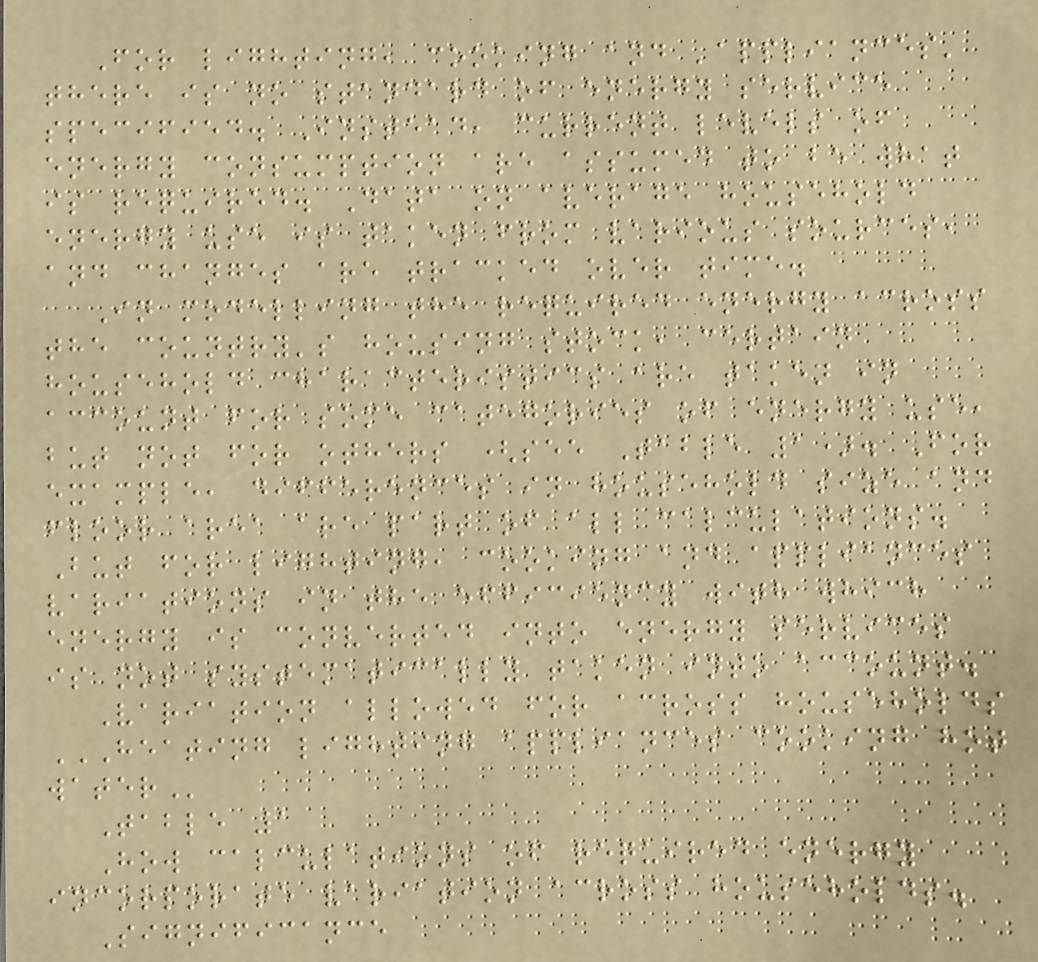For lighting, cooking and 'appliances'
there is no standard of energy service
specified. Instead, current levels of
energy consumption are assumed to be what
is required. Data on average household
energy use is taken from various sources,
and changes are tracked over time.
In modelling the required energy across
the country's housing stock, certain
household characteristics are taken in
account for some categories of energy use,
but not for others (see Table 1). For
example, differences in household size and
floor area are part of all calculations.
But for lighting, cooking and appliances
variations in the efficiency with which
energy is converted into energy services
is not systematically taken into account.
Variation allowed for across households
HEATING LIGHTING APPLIANCES COOKING HOT
WATER
Table 1
How calculations of required energy
incorporate variation across households.
Significance
